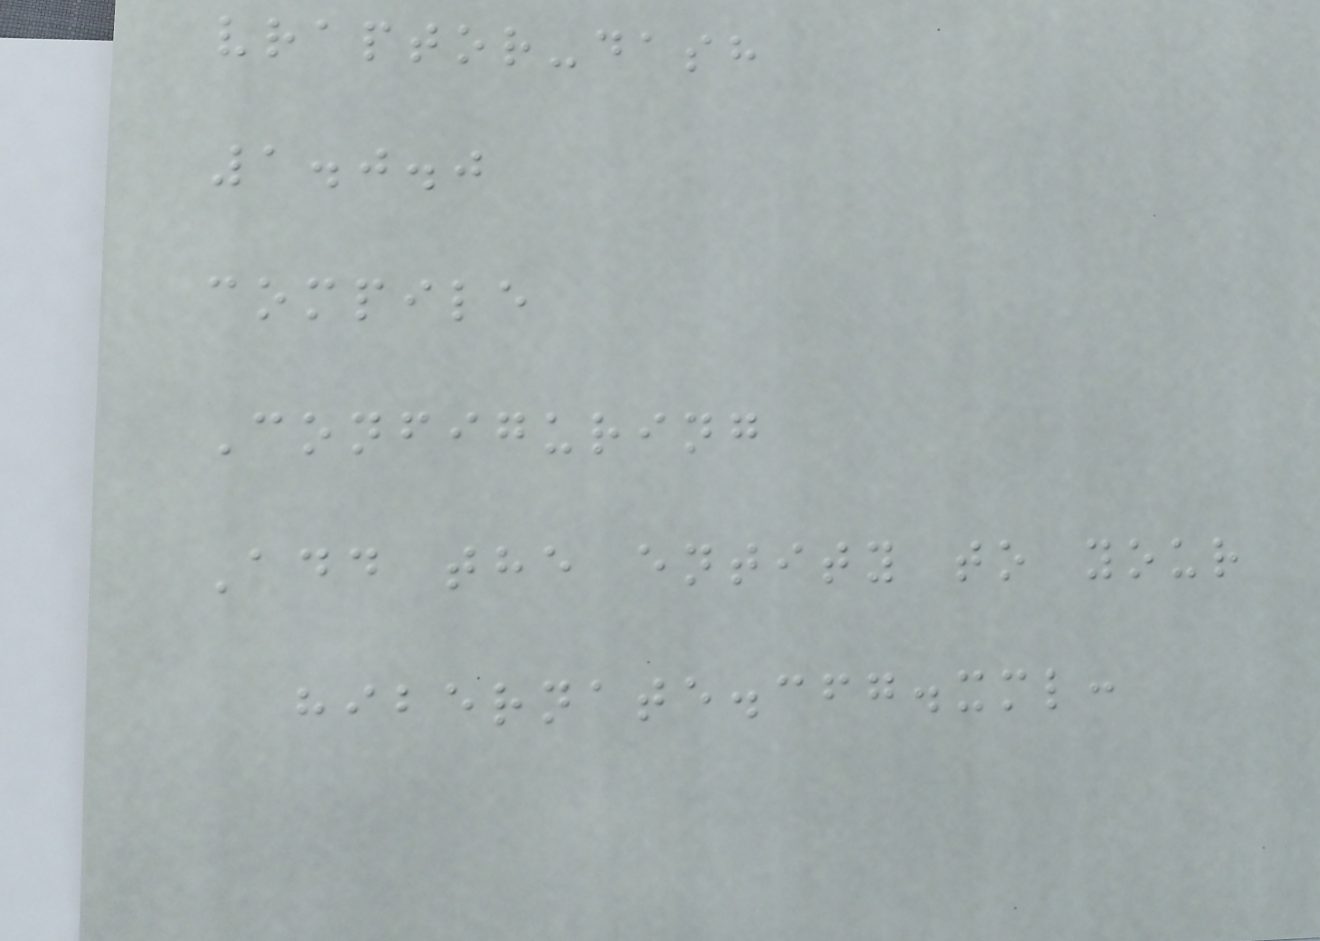vraptor-dash
1.0.0
compile
Configuring
Add the entity to your
hibernate.cfg.xml:
